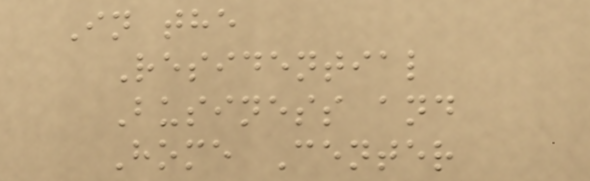In the
Residential
Business and
Home Center
